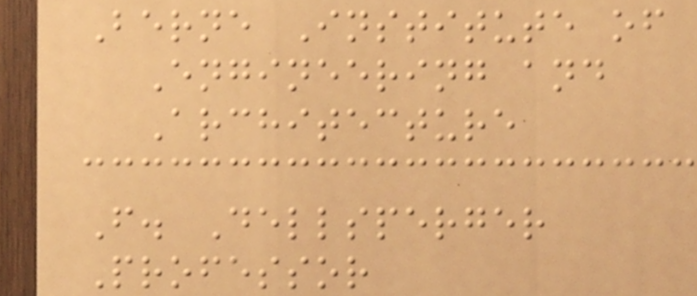Berne Institute of
Engineering and
Architecture
F. Dellsperger
Professor
